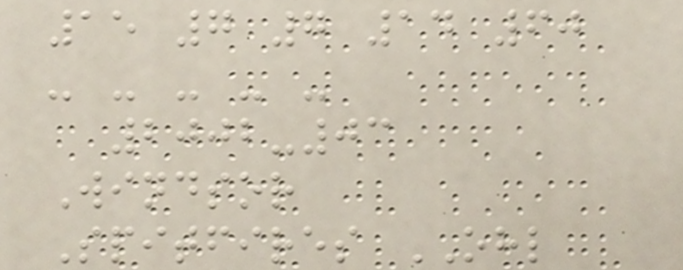15 7 7 14 60
- - - - -
2002-03
Windsor
Spitfires OHL
